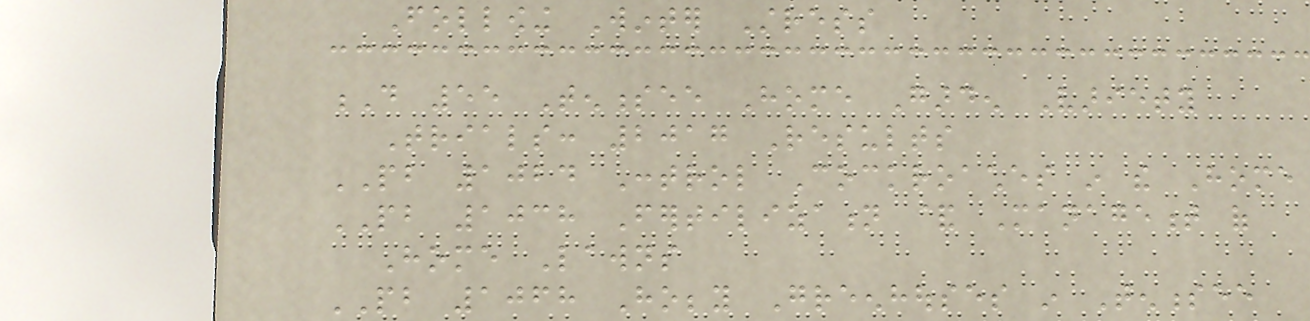Following Winter Stress
D 55 Tennessee Home Garden Variety
Trials: 2017 Results
PB 1024 Control Cockroaches in the Home
PB 1038 Fertilization & Management of
Home Lawns
PB 1068 Hobby Greenhouses in Tennessee
